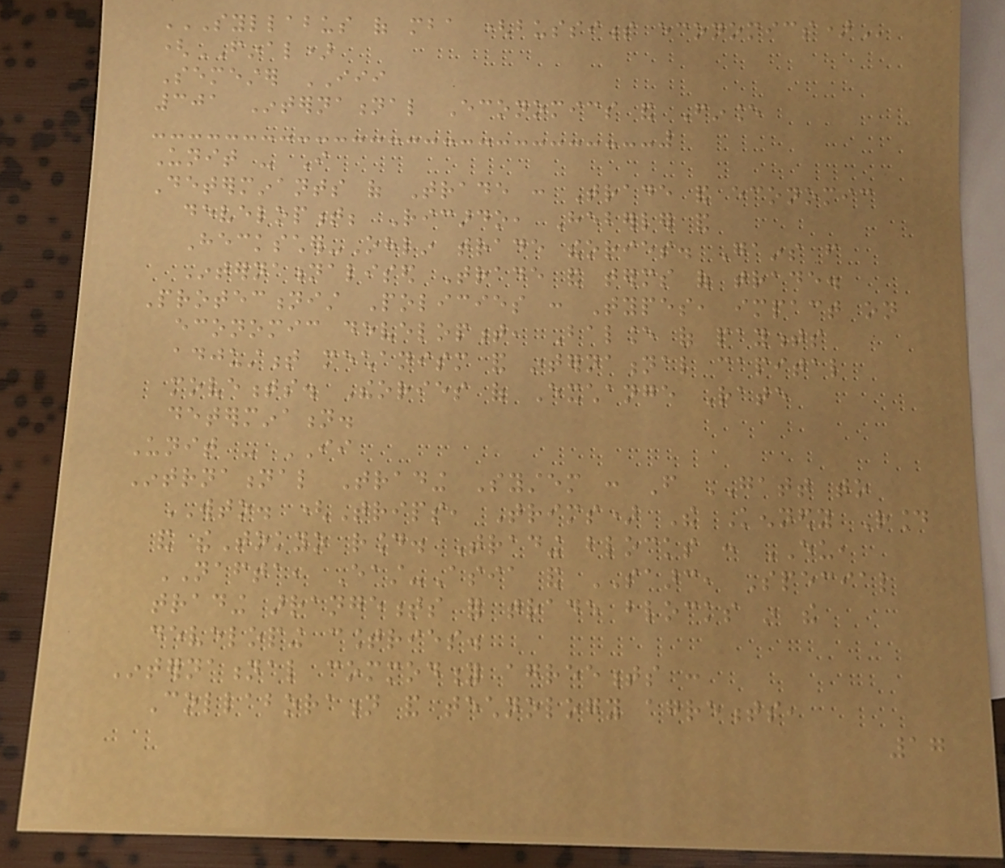SYLLABUS OF MBA (BUSSINESS ECONOMICS)
(FINAL)
Semester III
301 International Economics and Finance
Unit - I
Determinants of Trade : Trade and economic
development; Ricardo, Heberler and
Heckscher-Ohlin trade theories. Gains from
Internationalised Trade and terms of trade.
Protectionist Policies : Types, impact on
economic development, Balance of payments
adjustment mechanism and international capital
movements. Theories of Exchange Rate
determination.
Unit - II
Intrnational Trading System : From GATT to
WTO. (Trips, Trims) The Kennedy Round
and theTokyo round. Trading blocks : EU,
NAFTA, East-Asia and SAARC, Special
trading arrangements for trade blocks in the
developing countries.
International commodity agreements :
Collaboration and technology agrements,
17
